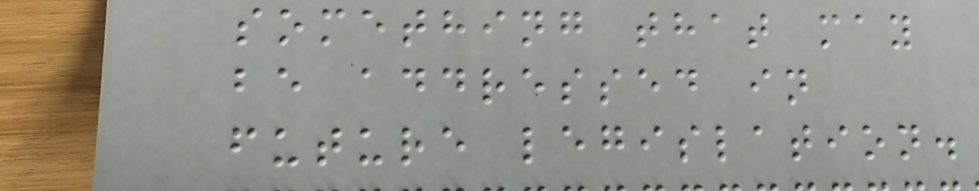something that may
be addressed in
future legislation.
